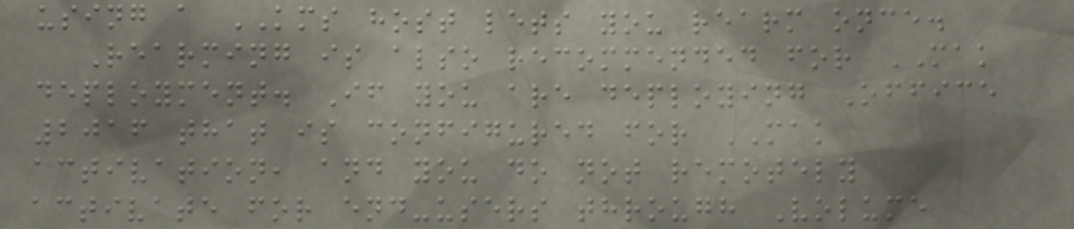using a KMS host lets you rearm once.
Rearming is also recommended for MAK
deployment. If you are deploying Office
2016 that is configured for MAK
activation, and you do not remotely
activate for end-users through Volume
